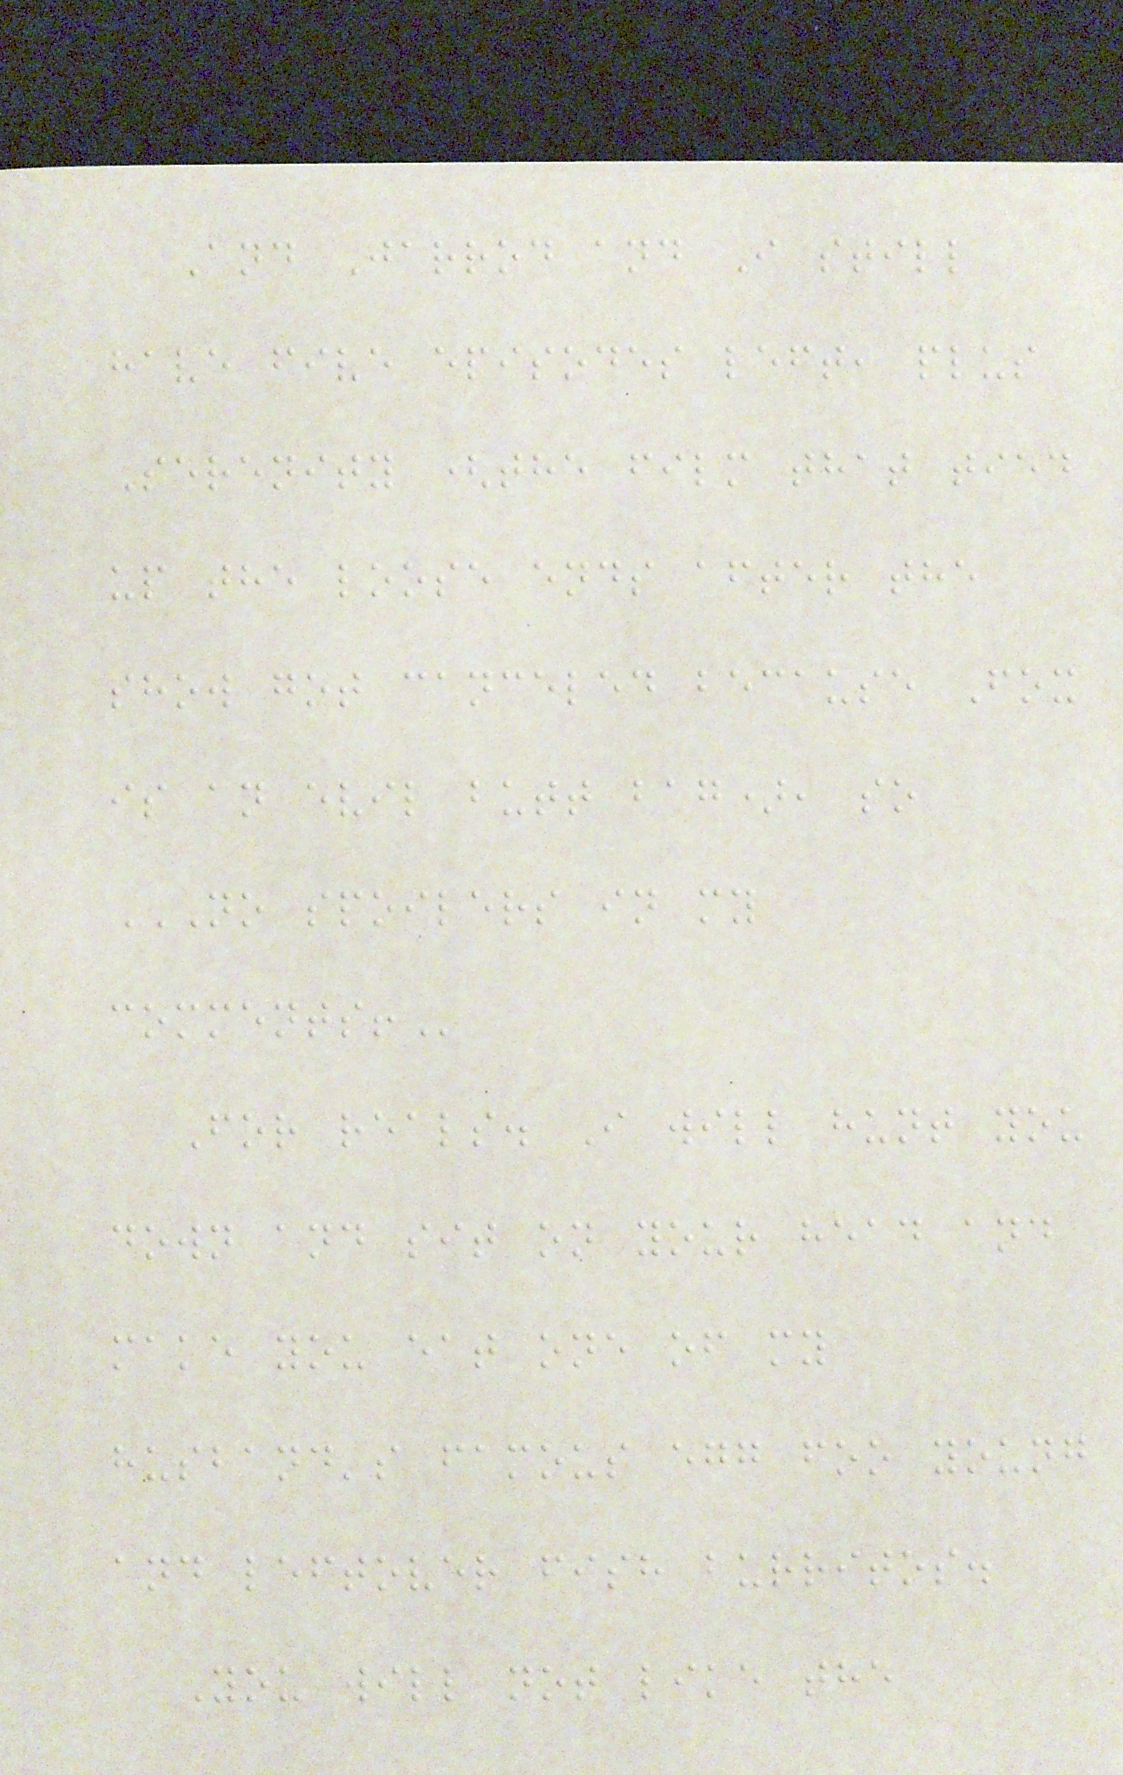And Jarrod and I still
have five episodes left, plus
Serenity (the film that tied
up the loose ends after the
show got canceled because Fox
is an evil butt bag), so
NO SPOILERS IN MY
COMMENTS!
For reals. I will hunt you
down and sit on your head and
make you eat one of my
husband's famous egg foo young
and leftover fish burritos.
You will not like the
